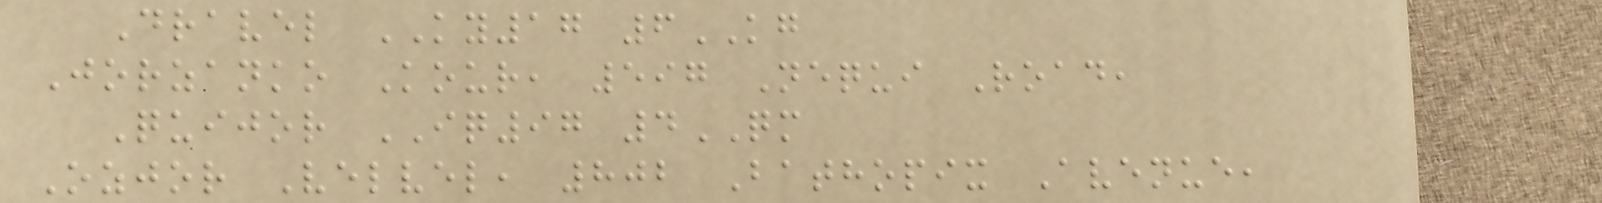Dravel KY17 6KG
Jorzanko Kour, 597 Nequi Road,
Quijor IQ97 4QM
Ozjor Velvel, 802 Bathopix Avenue,
